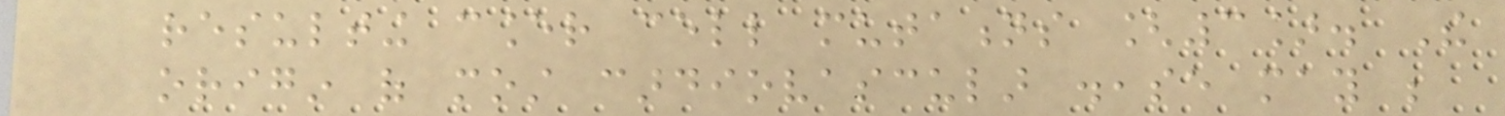resulting cancer cell mutations [3]. The
origin of most cardiovascular disease may be
